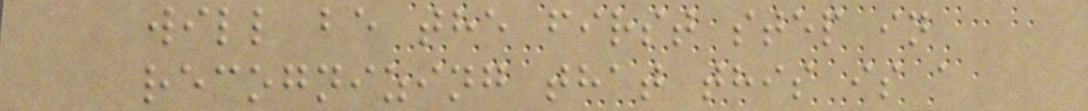will be the first step in
recognizing that this is a
